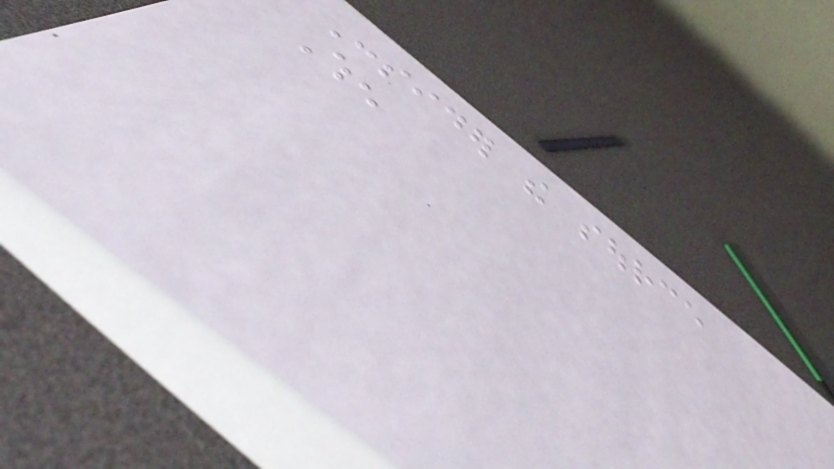Consider the source
When
